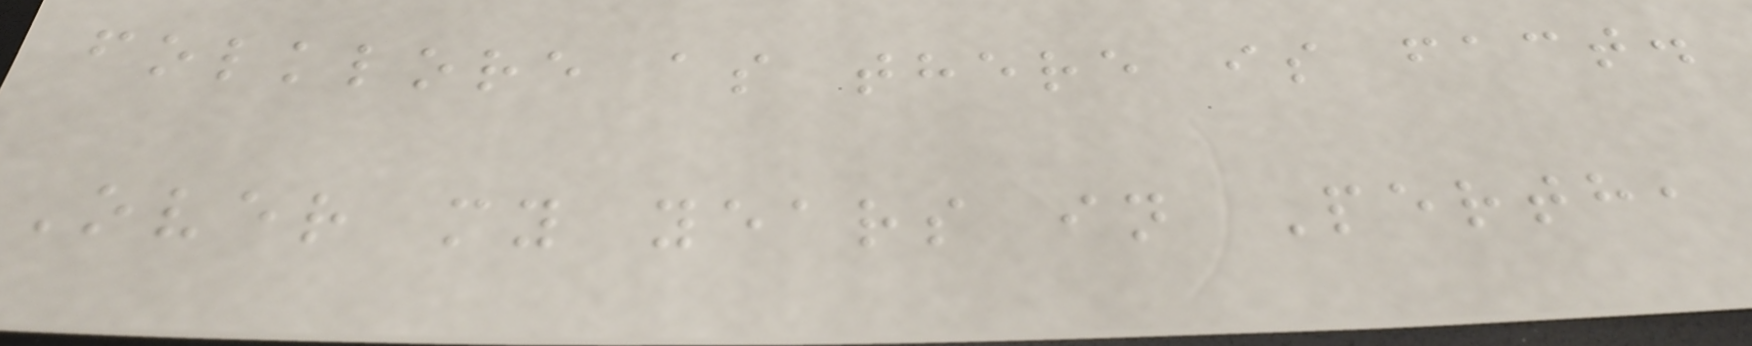folklore as there is fact.
Over my years in Perth,
